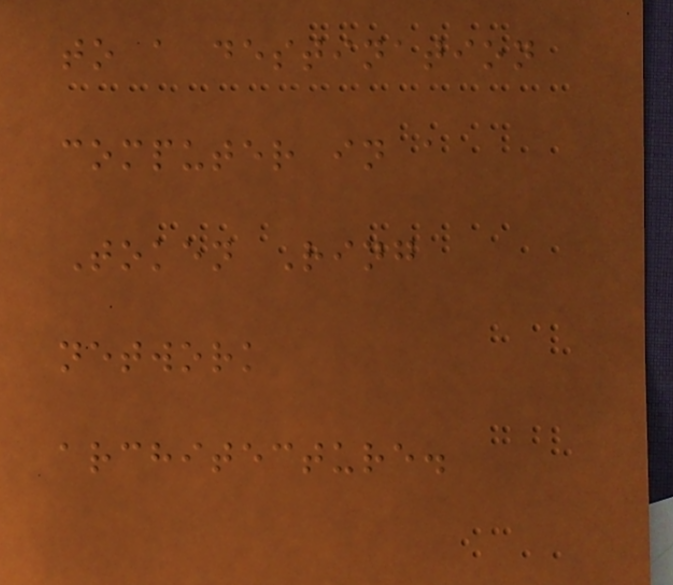to a destination
computer in a
Token Ring
network
architecture.
